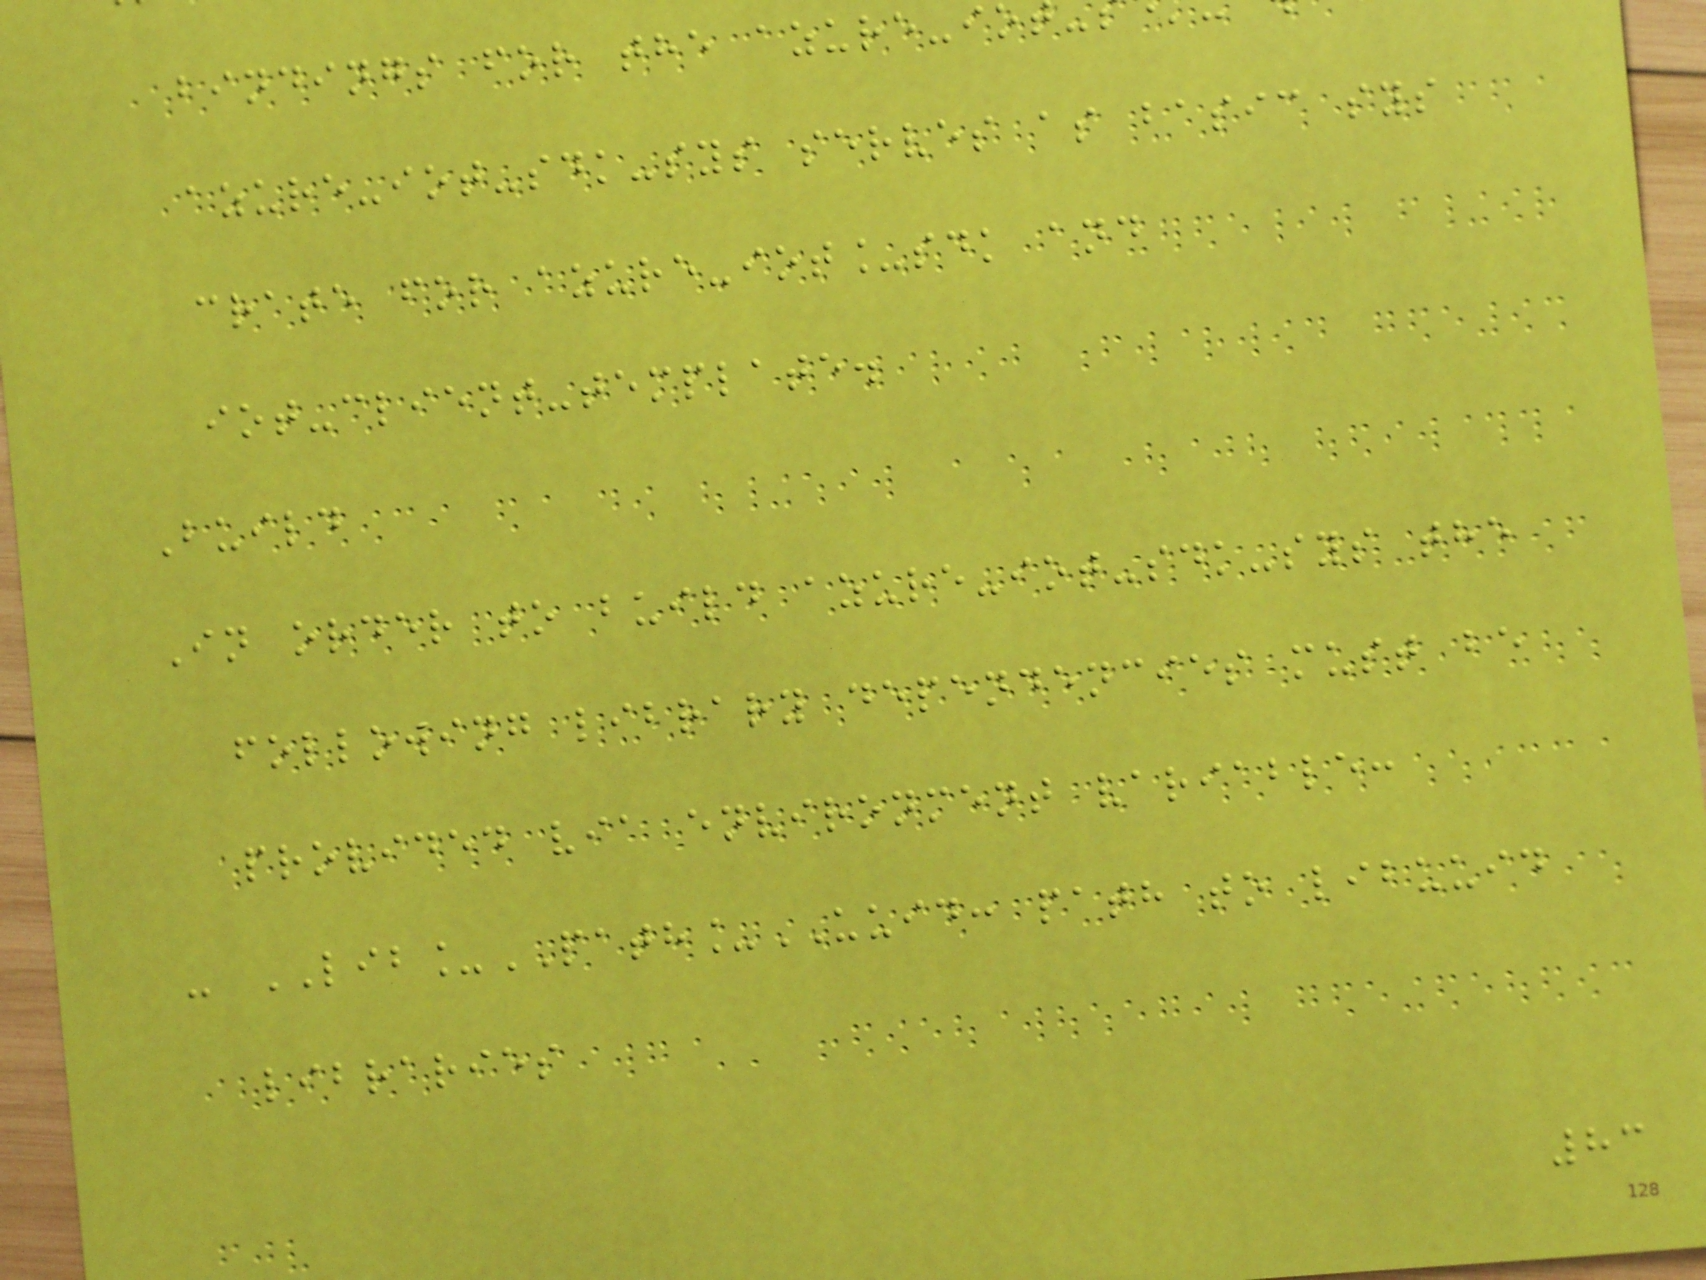bindings for the azure-io
azure-iot-sdk-sys serves as basic sys
crate for azure-iot_sdk and
iot-client-template.
Build
In order to build azure-iot-sdk-sys the
following library dependencies must be
provided via environment variable:
- LIB_PATH_UUID: path to libuuid
libraries
83
